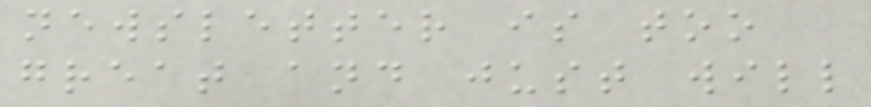newsletter is too
great and just will
